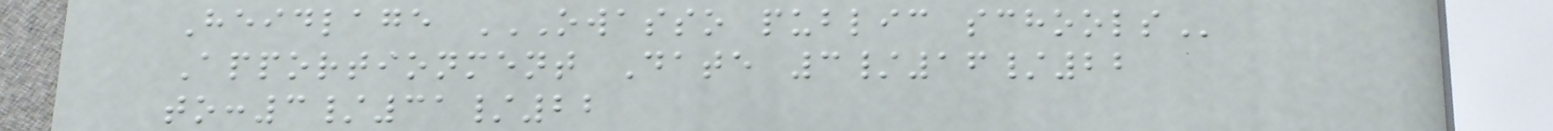Heidlage OWASSO PUBLIC SCHOOLS
Apportionment Date 3/16/22
to:3/31/22
